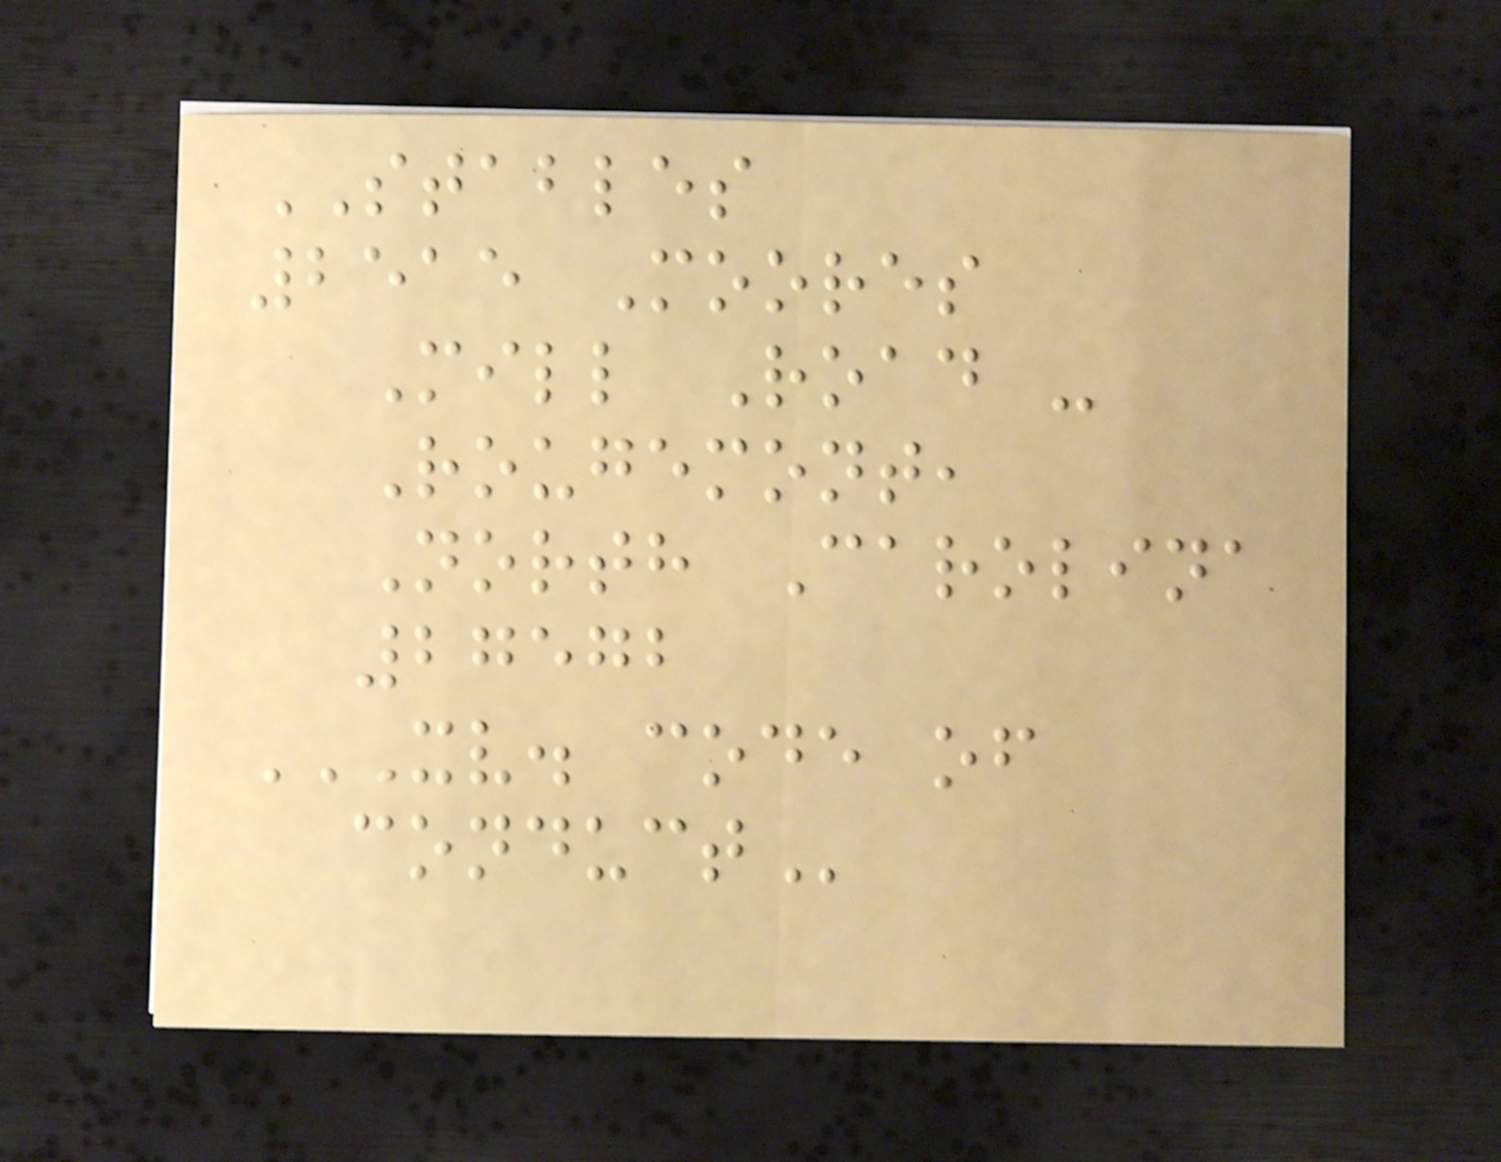STABLES
2515 Moores
Mill Road -
Rougemont,
North Carolina
27572
XV. CODE OF
CONDUCT
